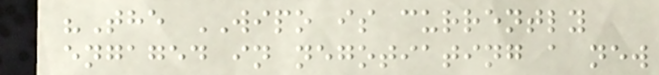"The WIPO is currently
engaged in negotiating a new
